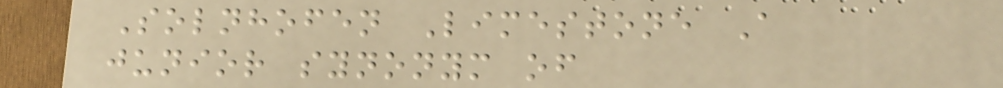Solnhofen Limestone A
junior synonym of
